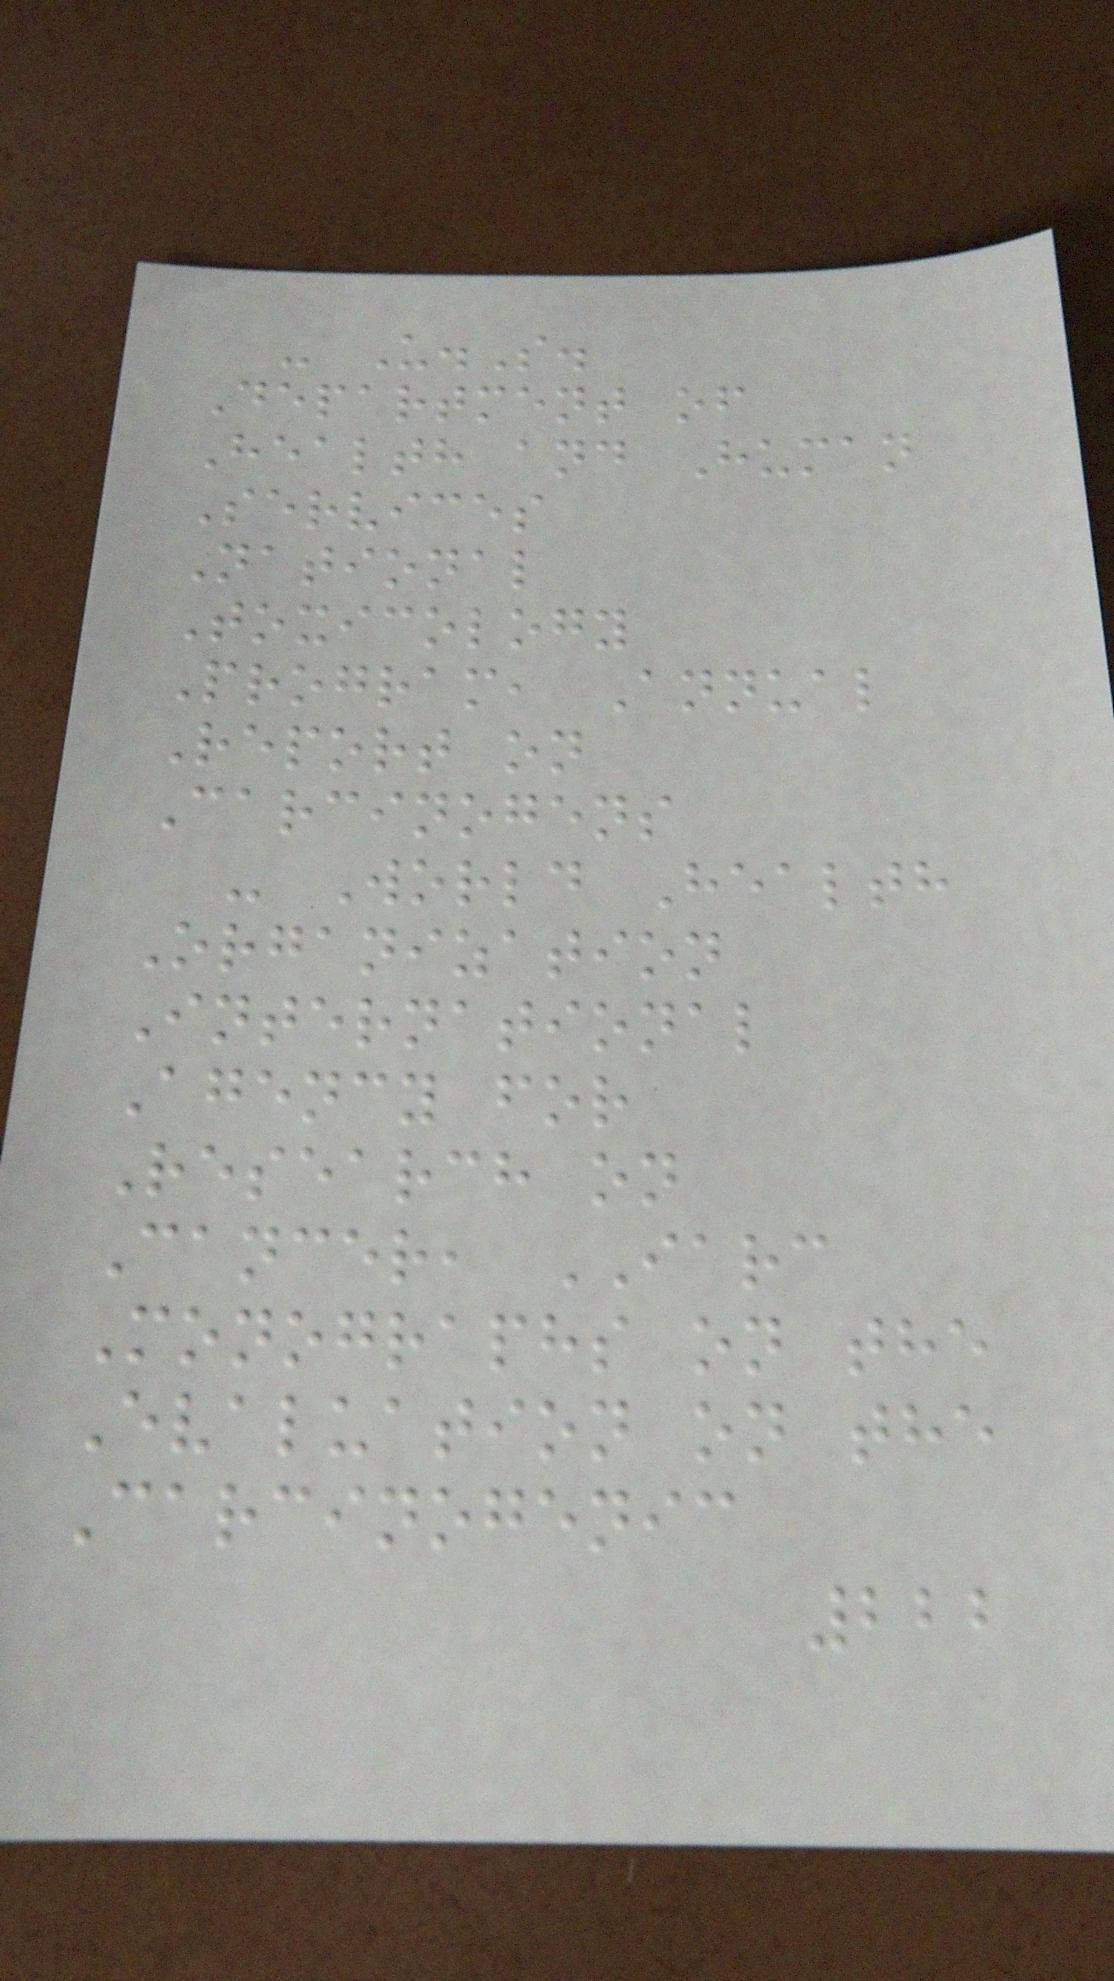- U.S.
Department of
Health and Human
Services
National
Toxicology
Program, Annual
Report on
Carcinogens
- World Health
Organization
International
Agency for
Research on
Cancer, IARC
Monographs on the
Evaluation on the
Carcinogenic
222
